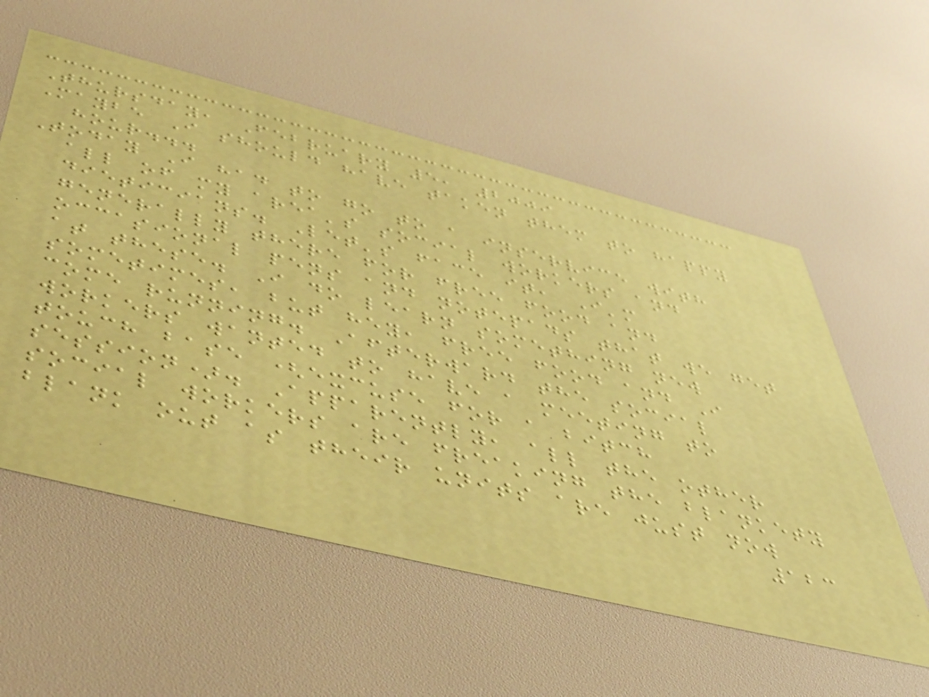Thursday, February 5, 2009
Maybe I should have taken them to happy
hour...
Today I had to go to a inservice with
all of my area's social workers and
dieticians. Let's face it, I'm
generally there for free food and
occasional pens and notepads that we get
at these. I do learn something new
sometimes, but hey, free food and I
come running. Afterward the social
workers wanted to have a meeting to
touch base (excuse for a bitch
session). Apparently, all the other
social workers are freaking the blankety
blank out as their units are just now
123
